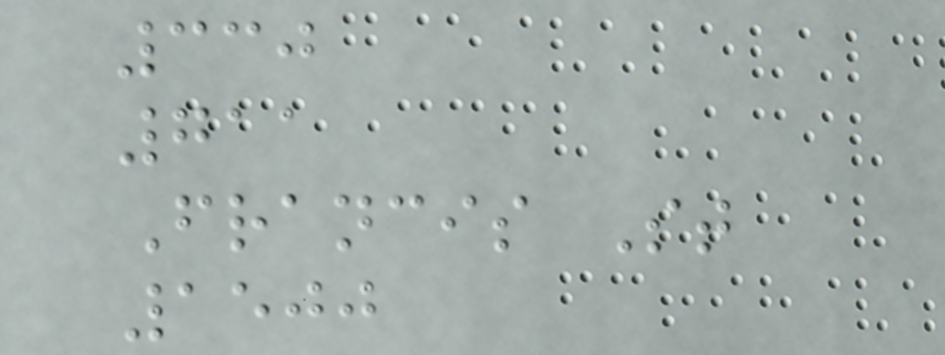330
711
Francis St
1500
